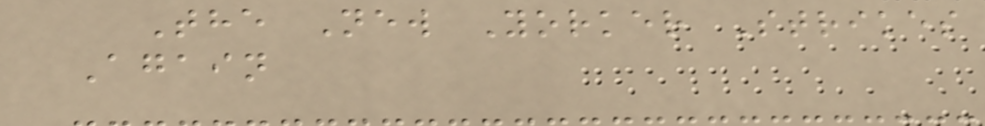The New Yorker Strikes
Again
